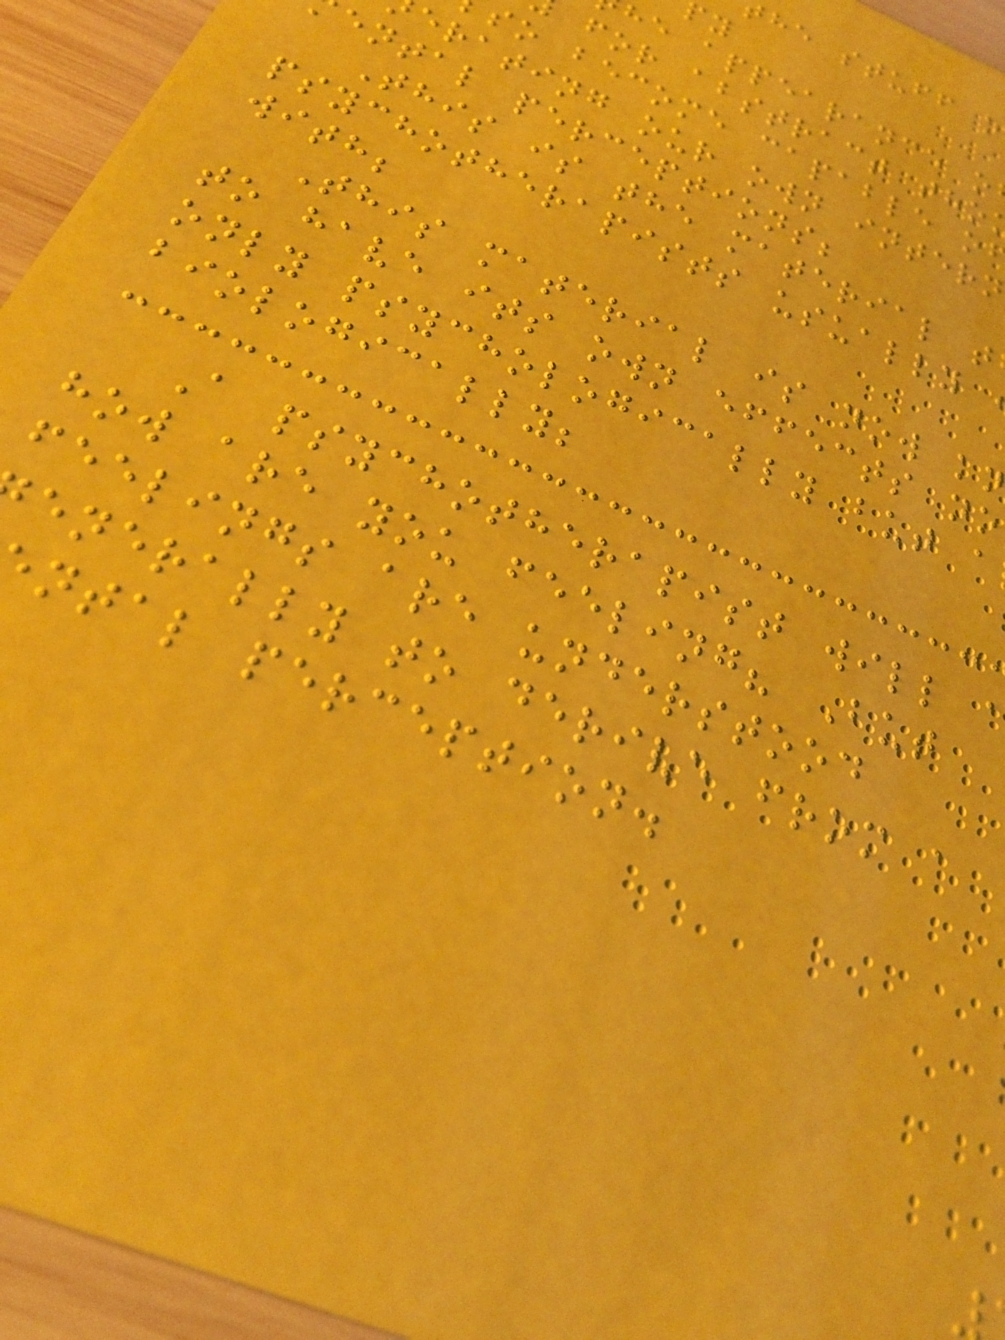he stuff o
he appearance o
for abstract tho
so become capable o
erating our own intern
ental perceptions;
This is the material t
psychotherapists usually
with;
This material is now k
to have its own effects no
only psychologically but a
biologically;
A psychotherapist will
how are you feeling? But
feelings are understood
enerally to derive from a
ntal perception.
